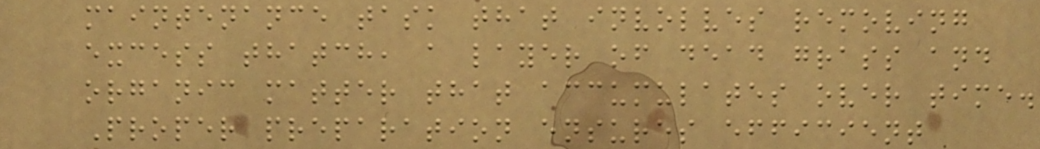maintenance task that involves removing
excess thatch, a layer of dead grass and
organic matter that accumulates over time.
Proper preparation ensures efficient
